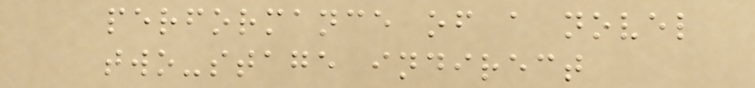performance of a novel
two-stage indirect
